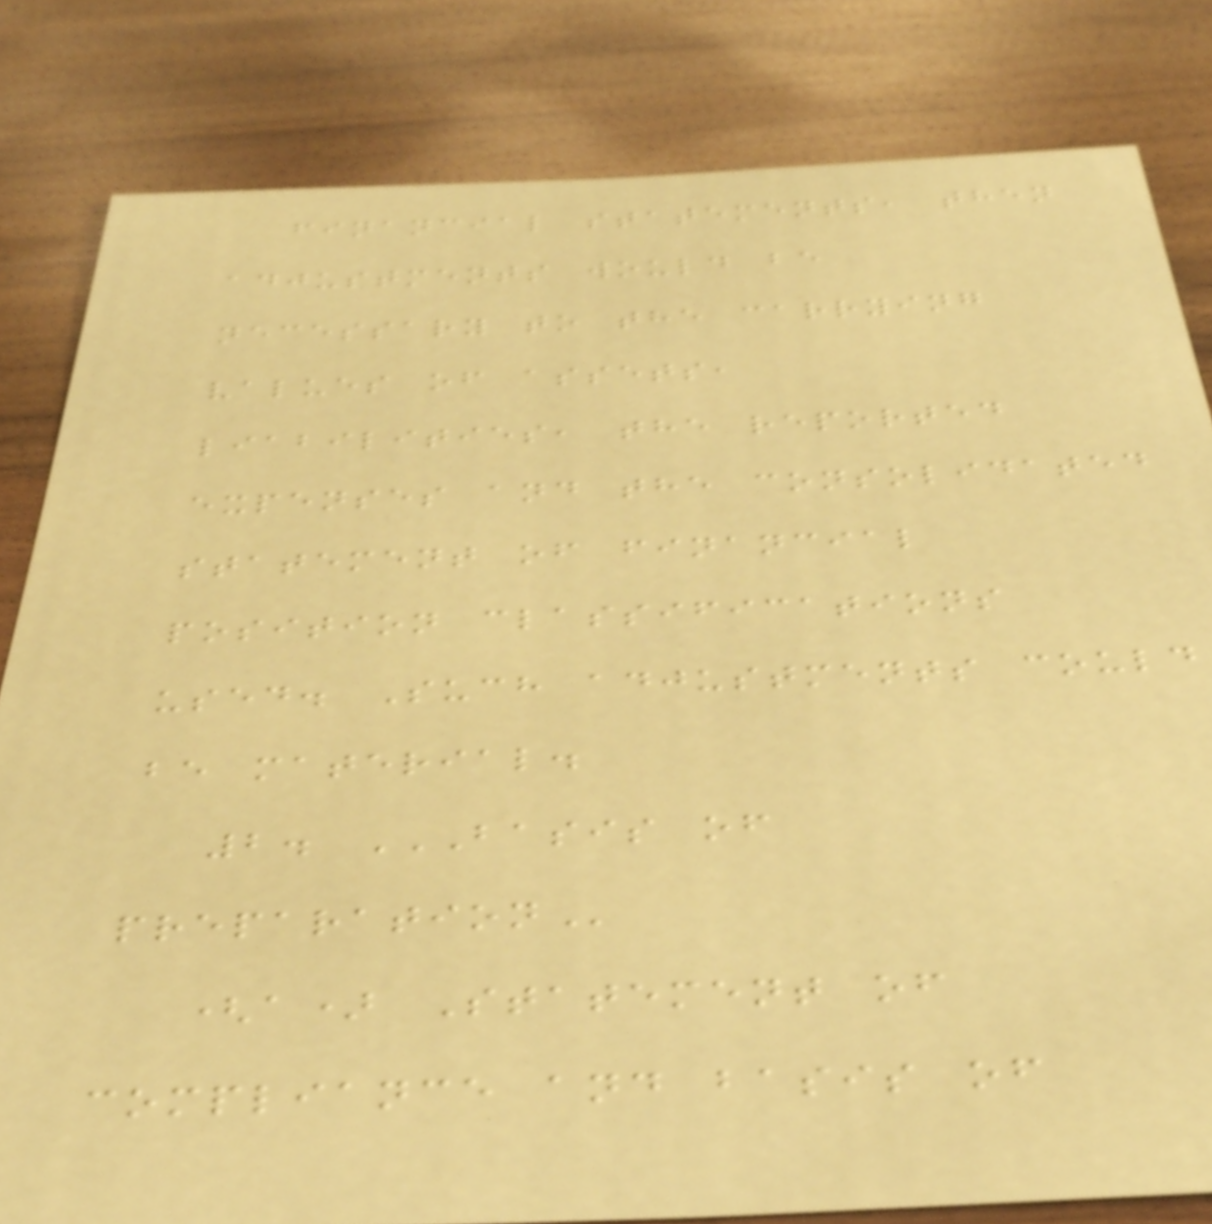financial statements, then
adjustments would be
necessary to the carrying
values of assets,
liabilities, the reported
expenses and the consolidated
statement of financial
position classifications
used. Such adjustments could
be material.
2. BASIS OF
PREPARATION
(a) Statement of
compliance and basis of
